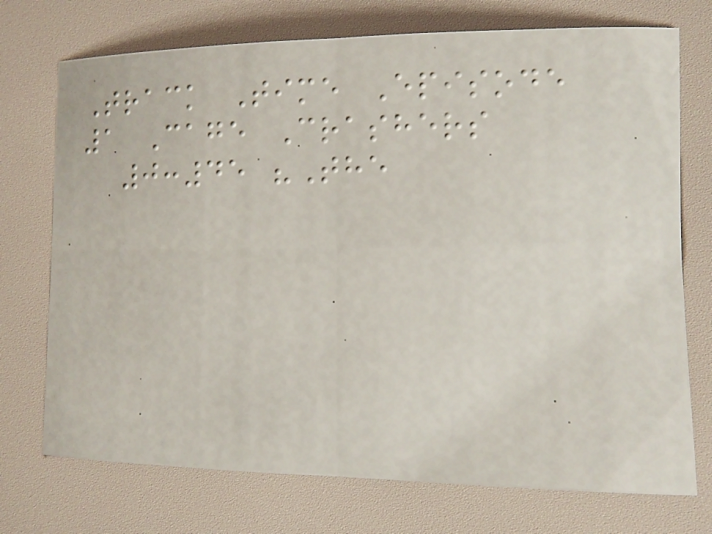Track Time Episode
1 Cage Crashers
0:45 "The
